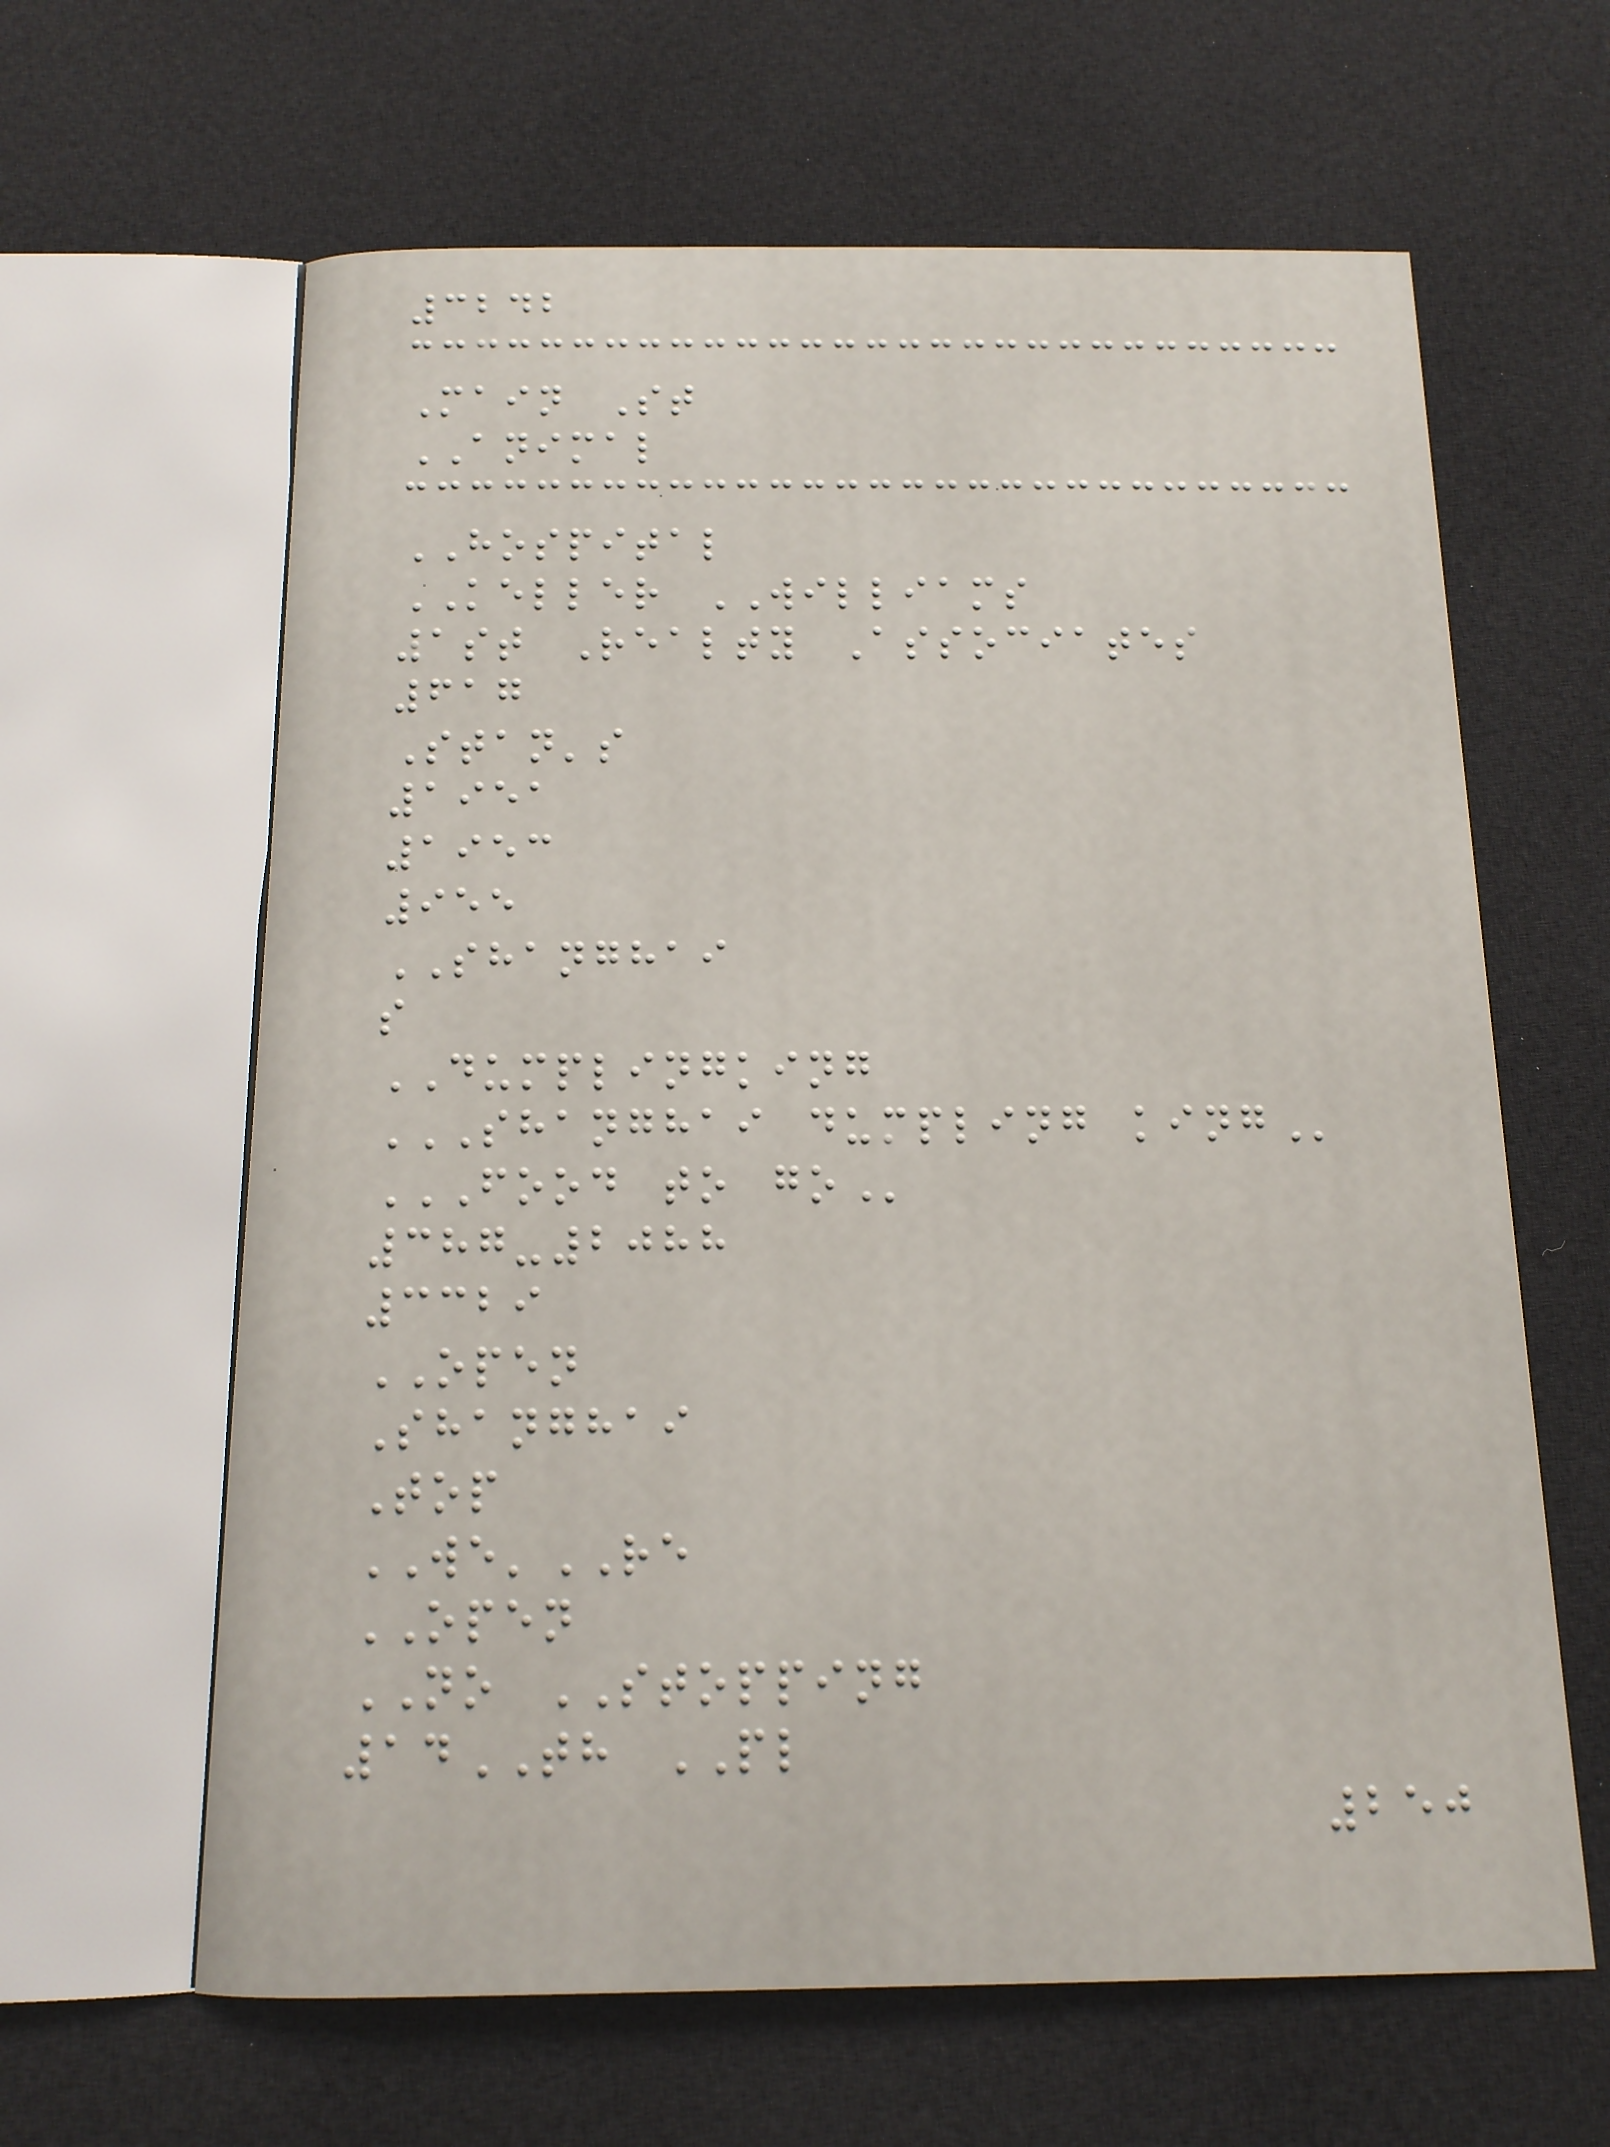3242
Main St
ANIMAL
HOSPITAL
KELLER WILLIAMS
1st Realty Associates
617
Stan's
1951
1953
955
SHANGHAI
s
DUMPLINGKING
SHANGHAI DUMPLING KING
FOOD TO GO
387-2088
3329
OPEN
Shanghai
Top
WE'RE
OPEN
NO STOPPING
14TH PL
250
